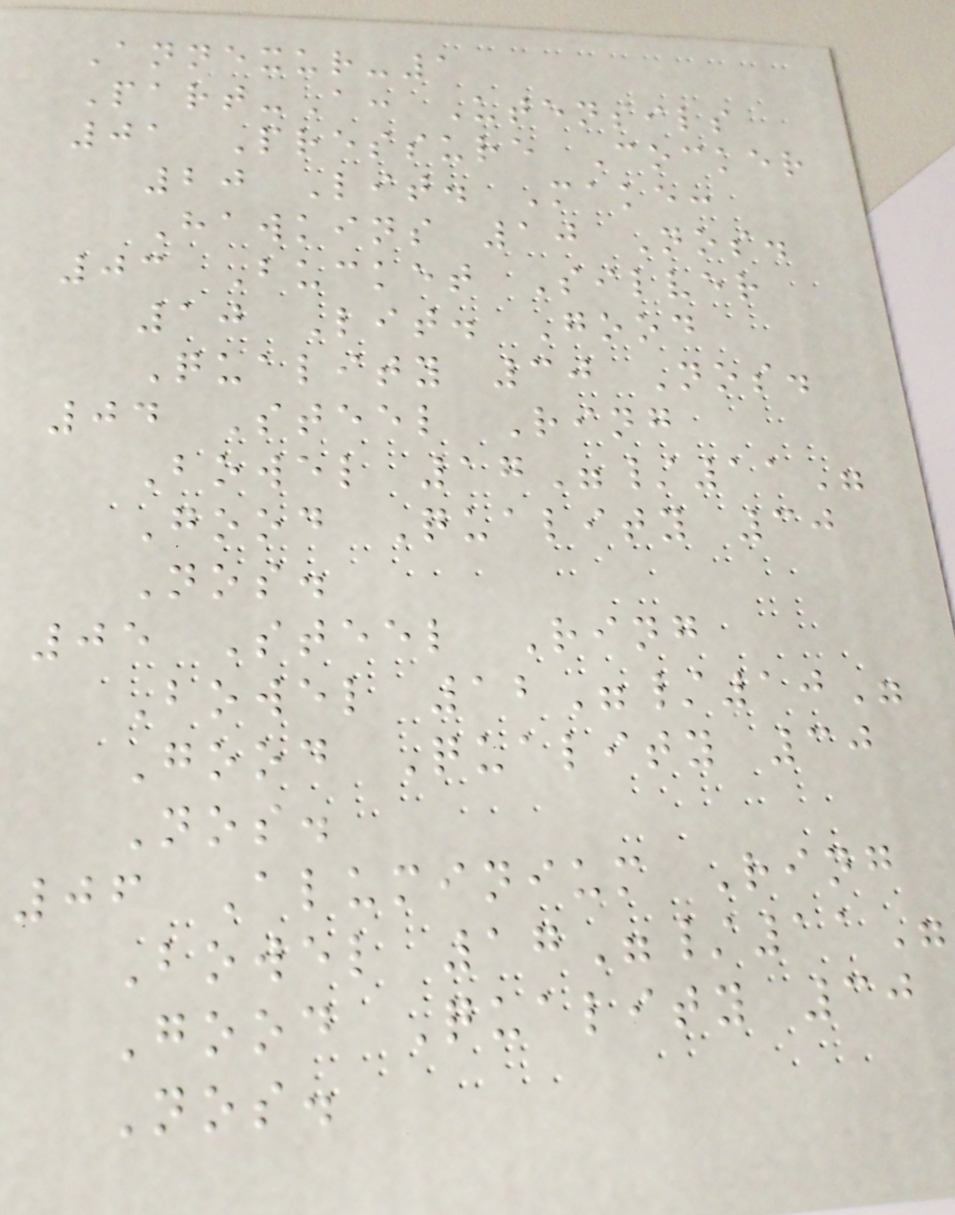Annexur-1
Part-A: Utensils
01 Pressure Cocker
20 Lit. Make:
Hawkins 10 Nos.
03 Bucket Silver
10 Lit. Good
Quality 30 Nos.
04 Steel Ring
Bowel 17"/11"
Good Quality 30
Nos.
05 Steel Ring
Bowel 12"/10"
Good Quality 30
Nos.
06 Aluminium Ring
Bowel 17"/11"
Good Quality 30
Nos.
